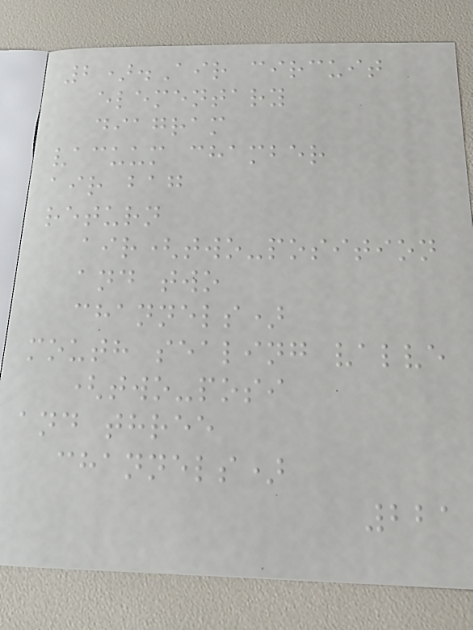2).Air circuit
elementary
diagram
vacuum chamber
air bag
return
air(two-position
and two
channels)
mouth sealing valve
(two-posi
and three
channels)
221
